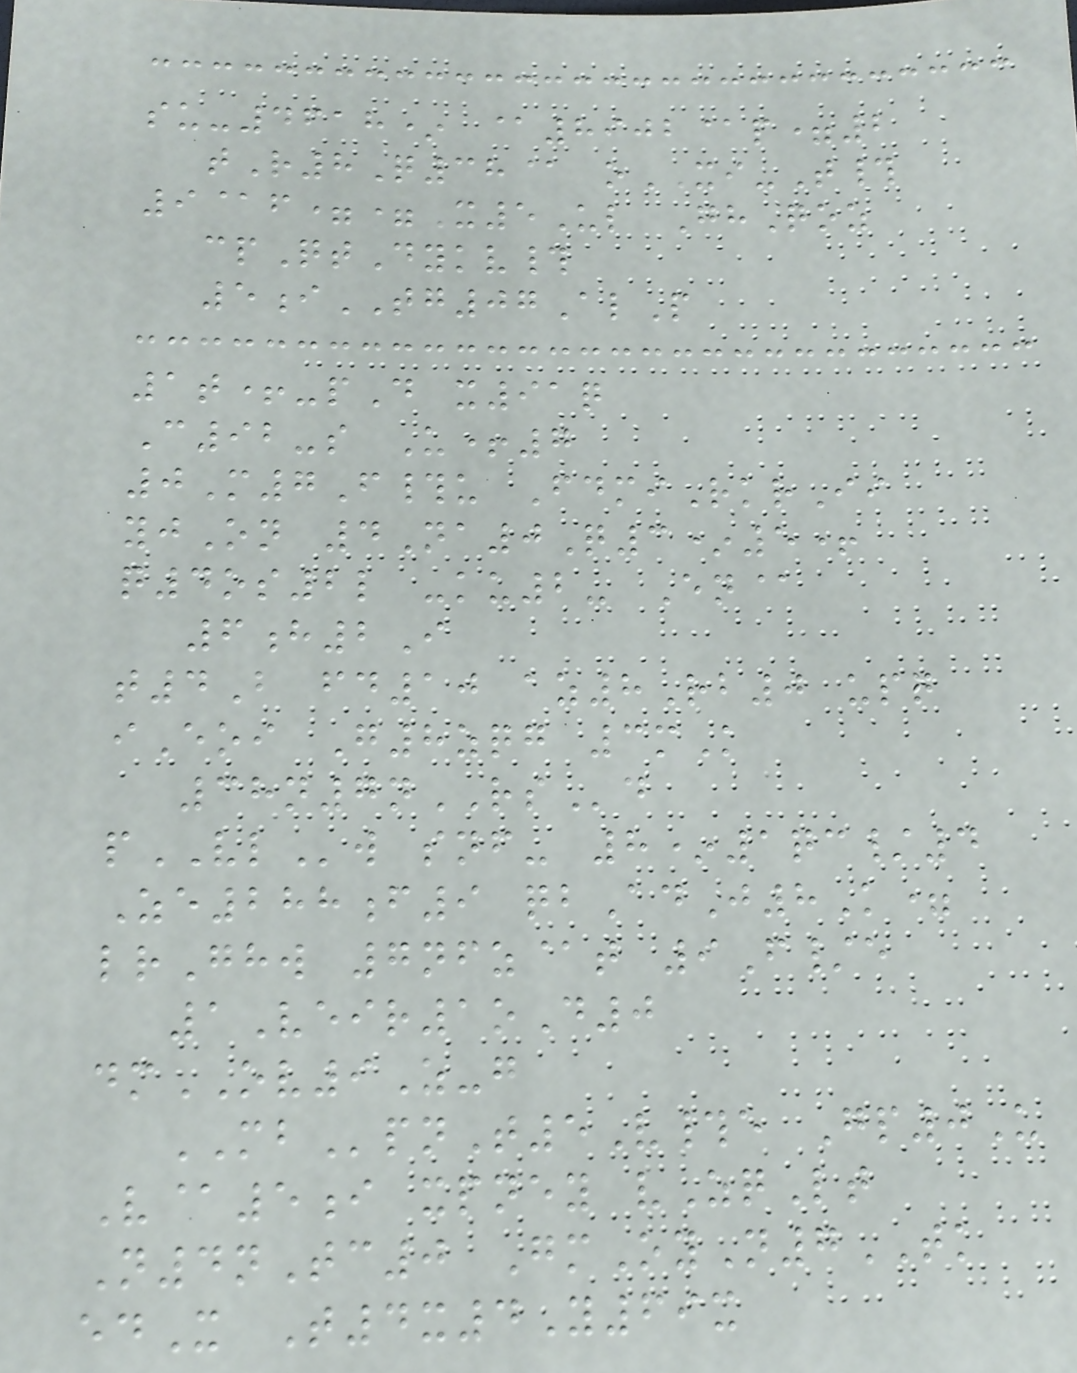su-4618* @8902@p=2
tR8Q38@ oXI-T#
9@f==X5Ul GhQoz
cpQtDykv#
5iTG07AlP
1t+-pD x91q
C92-s U+7
0M7F#u FdmiRkrIi
yjOn 4Na0Q3*5+
q4os2l -ku2- En@
6h2I
t4B fd10 az8Rb0 upq
iEoi G8zqg 3mK
38n7nRSd
pVLw snf- 8*1qc/4
Ze288f9 qbAdJ8K=
lrGhw 7nfz@t 9F/e
1Veir1oD0
dmOV9Z-g
MBpnT5V#e Gp0U
V@5i xpney vZqLt
N4nTc0 GmOyN7TK
edX T4x4Y69x
